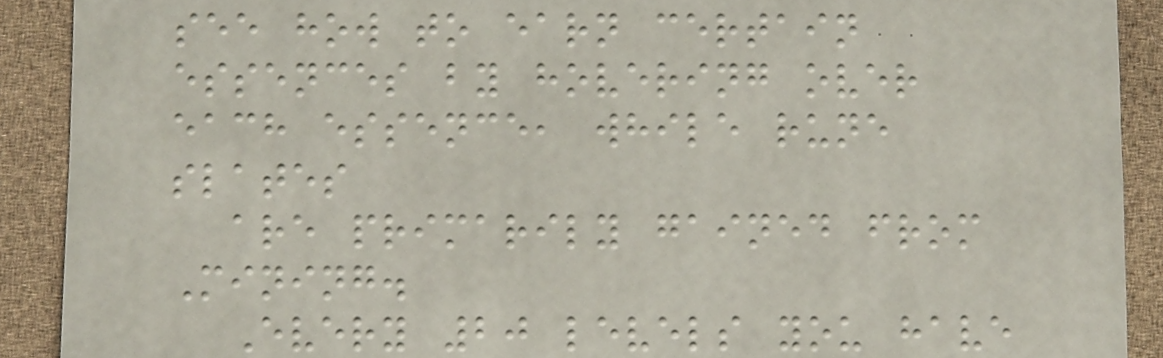see how to earn certain
essences by hovering over
each essence, while rune
slates
are primarily gained from
Mining.
Every 20 levels you have
